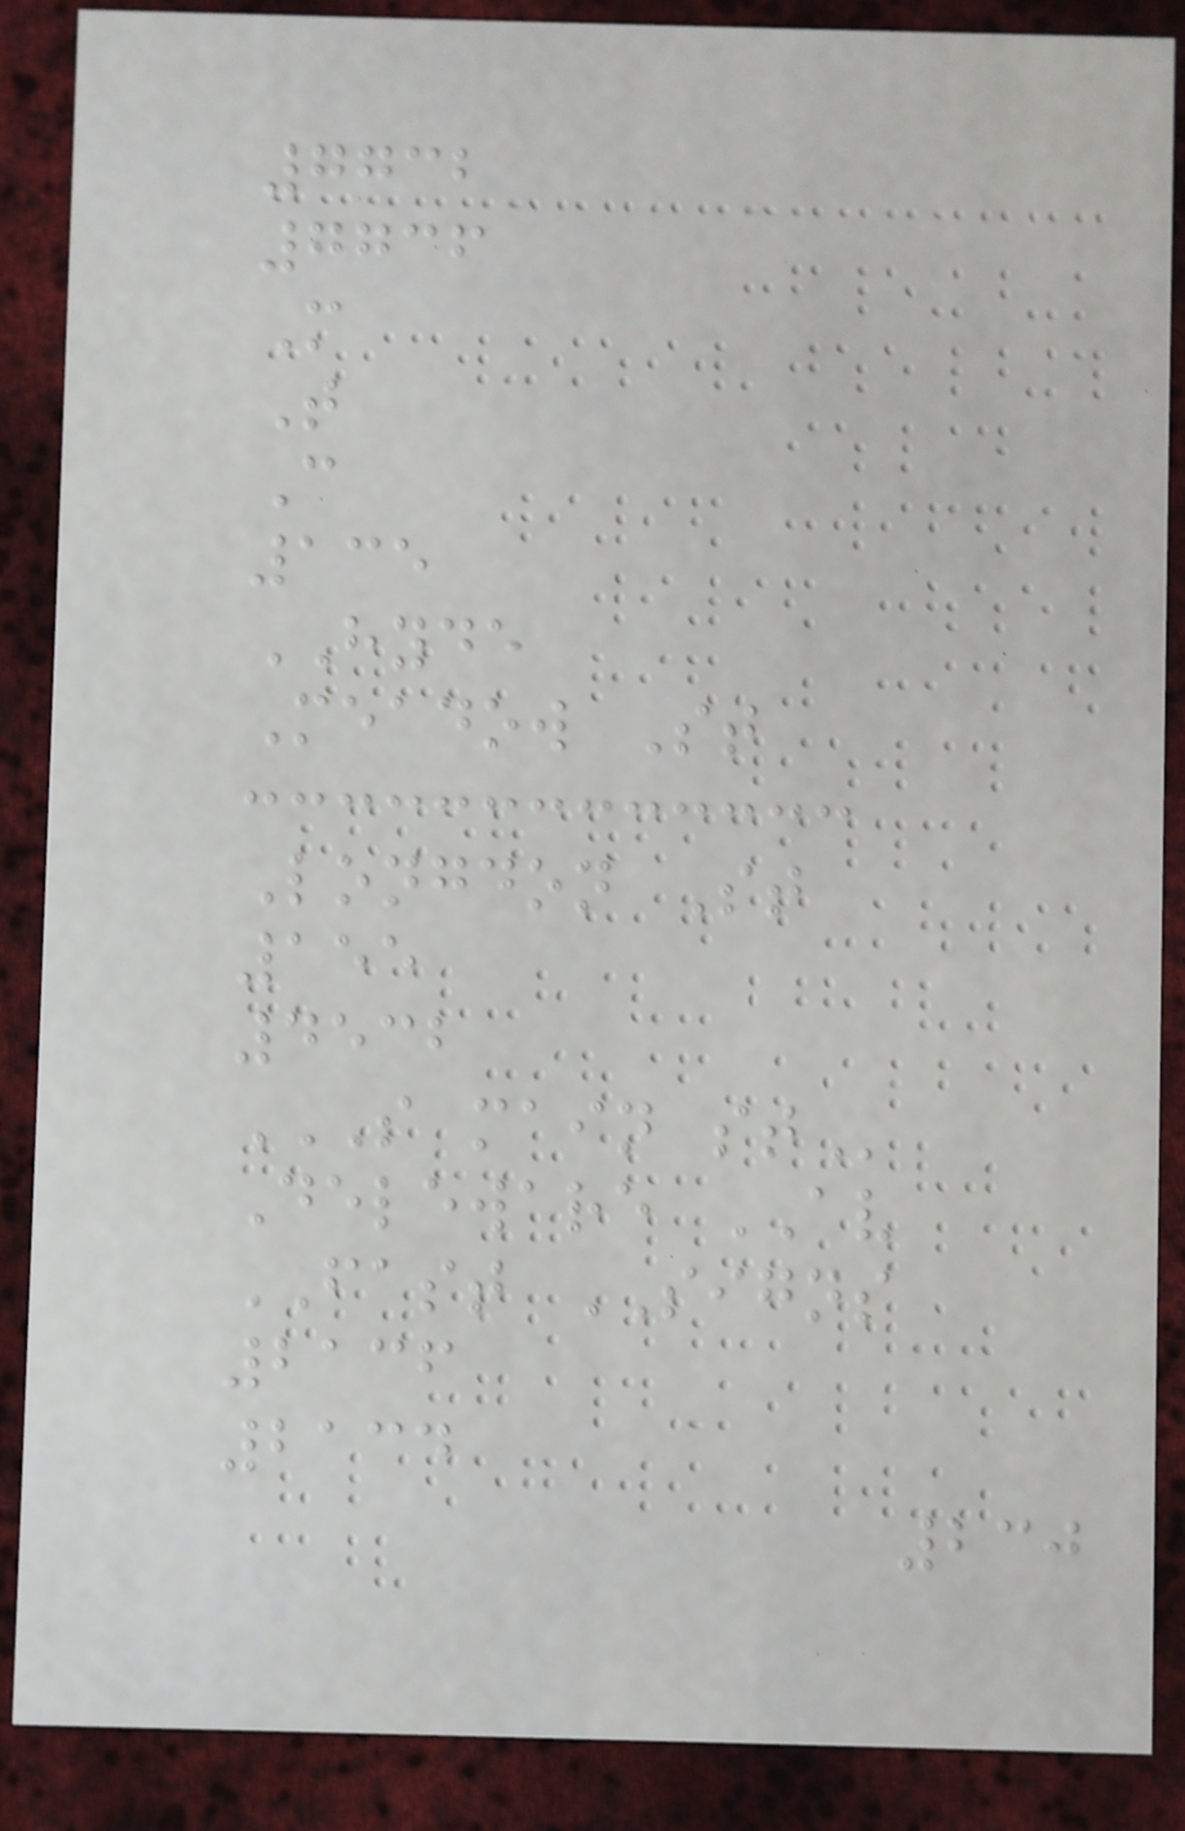7732
7736
M
T
C
135
HYDE
Meadow St
Longdon St
155
4532
S MAIN ST
Deleware AV
FAST SIGNS
2136
2134
230
